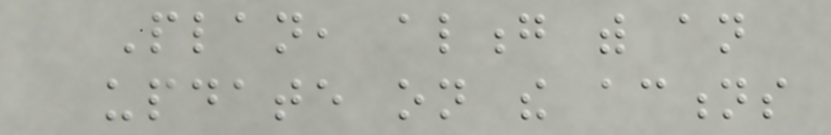Plan, along with an
update on the actions
